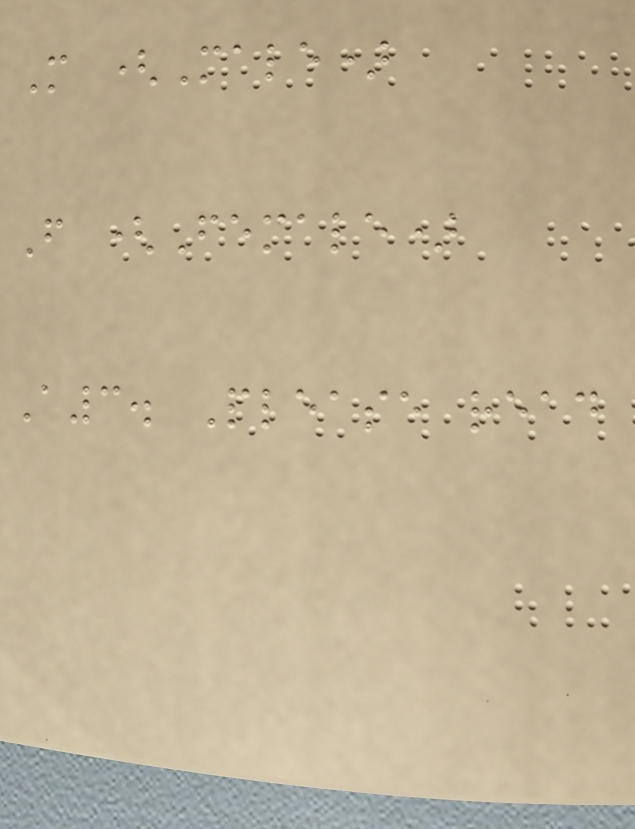M (Male)
F (Female)
A3. Please read
